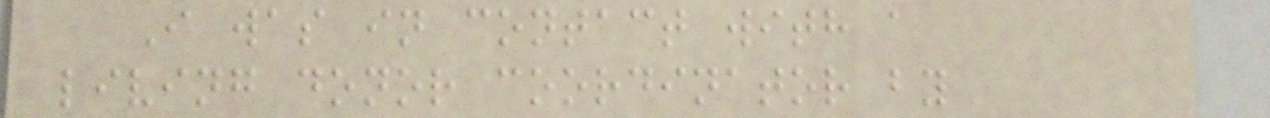I was in contact with a
living donor coordinator by
